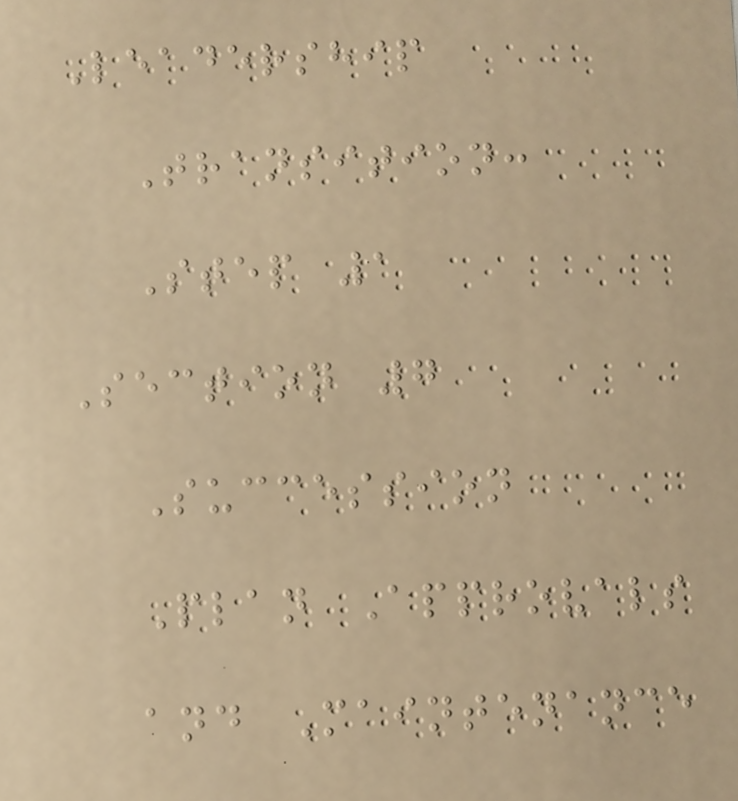Leadership
Transition:
Step 1
Section 7
Succession
Plan Approvals
and Maintenance
